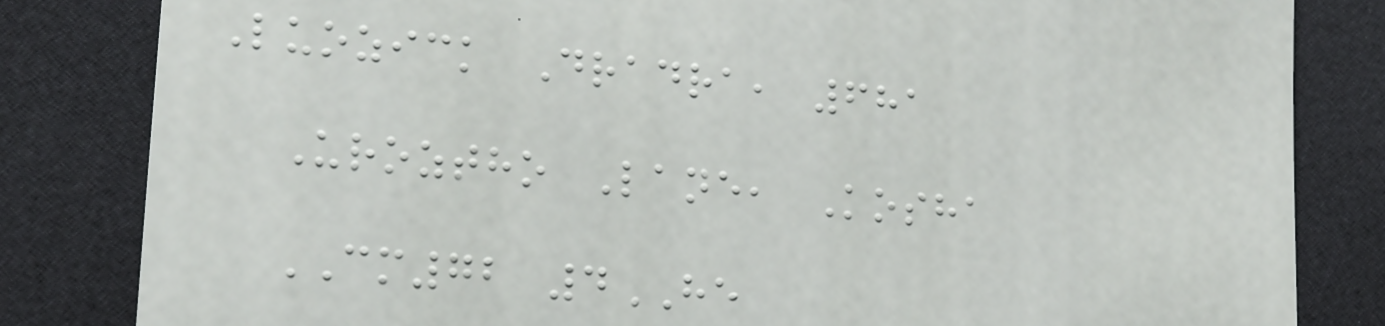Luozick Dradra, 681
Uroztho Lane, Kosha
CM72 4HE
